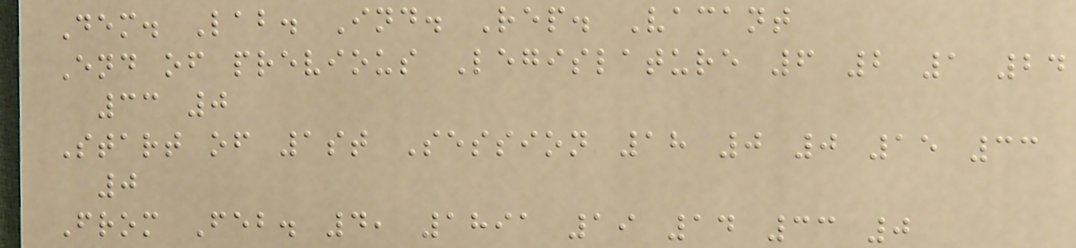Dem. Lab. Ind. Rep. Vacant
End of previous Legislature 6 2 1 24
33 0
Start of 1st Session 18 0 0 15 33
0
From Feb. 4, 1891 19 14 33 0
